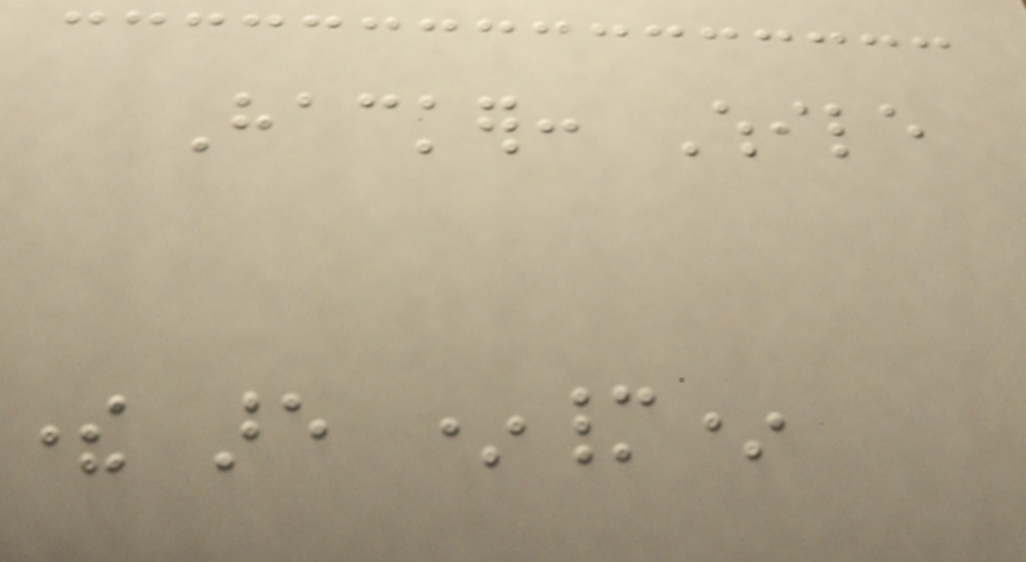Hacker: While
there are *many*
